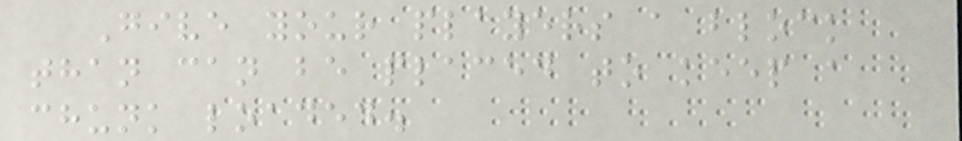Give your players a block
than can be placed to keep a
chunk loaded.
